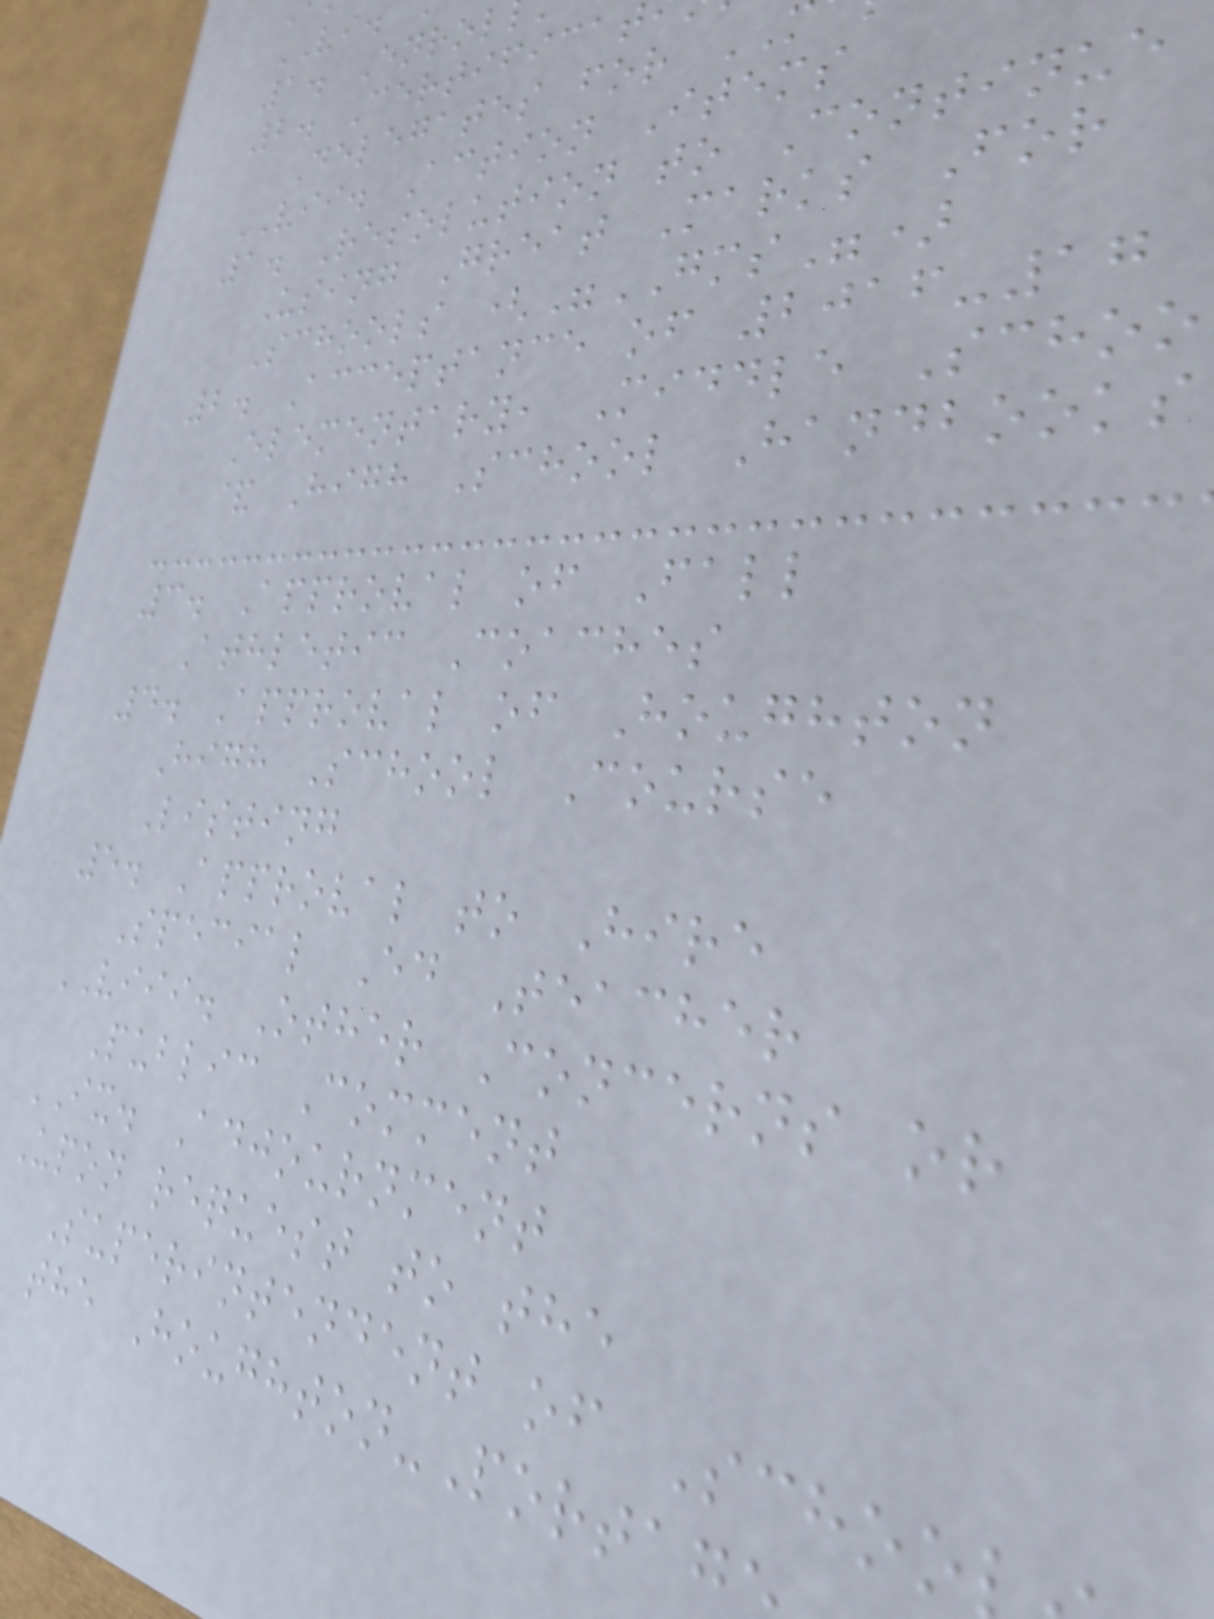1. Enrol
2. Certificat
Delegates for
VII. Action Items
1. Resolution to Continue
Using Great Marks For
Schools ("GMS")
2. Acceptance of 2016-17
Elementary, Middle Schoo
& High School Handbooks
3. Approval of Fall
Athletic Coaches
4. Approval of Houghton
High School Course
Listing
5. Approval to Hire
Special Ed Teacher
VIII. Other Concerns or
Public Comment
IX. Adjournment
Upon request to the
Superintendent of Schoo
the Houghton-Portag
